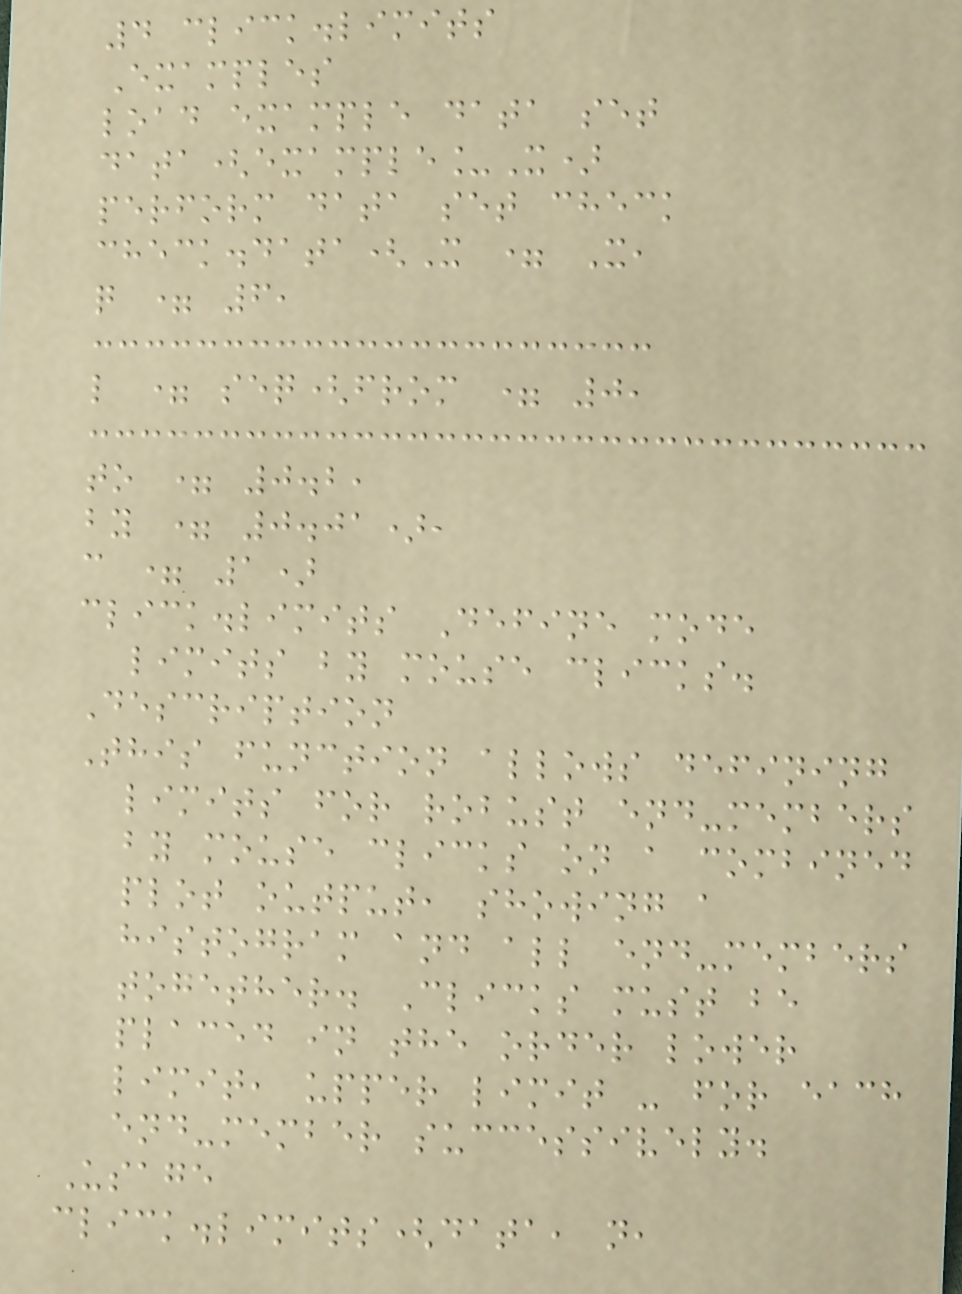4 click.limits
Examples
load example data set
data(example_X)
perform data set check
check.data(X = X,
q = 6,
l = seq(from = 0,
to = 0.2,
by = 0.01),
c = 1)
click.limits Define mode
limits by mouse clicks.
Description
This function allows defining
limits for robust end-members
by mouse clicks on a combined
plot output, showing a
histogram and all end-members
together. Clicks must be
placed in the order lower
limit, upper limit - for each
end-member successively.
Usage
click.limits(data, n,
